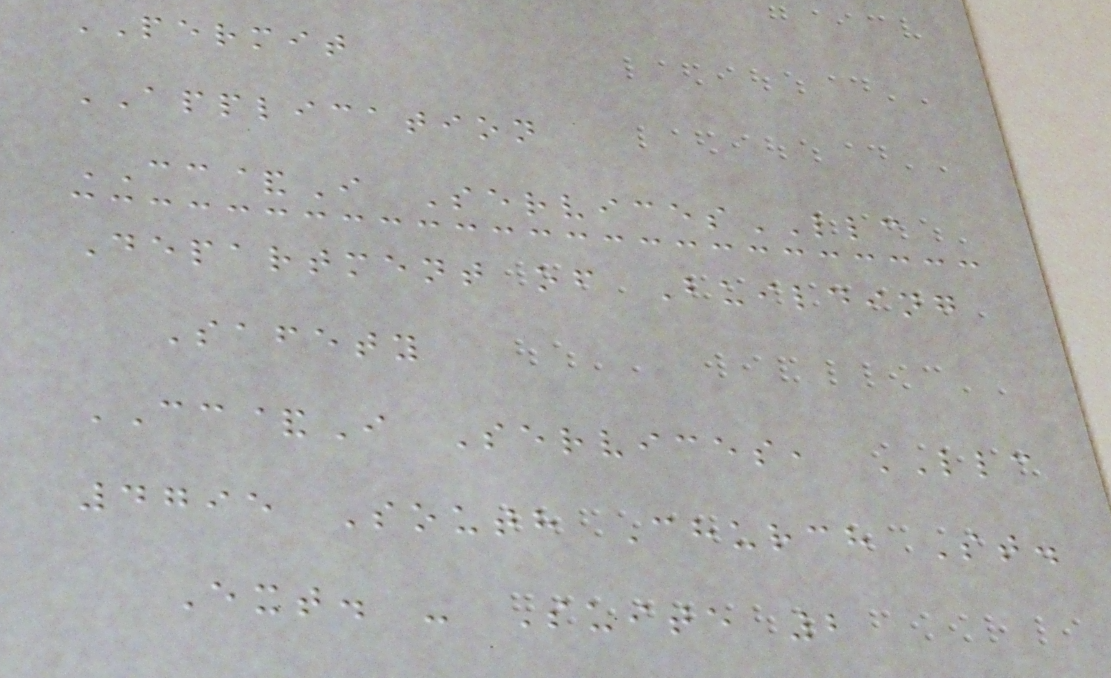PERMIT
APPLICATION
CC&I ServicesLLC
Department of Building
Safety
CC&I Services, LLC
4795 South Church St.
Ext. - Suite 2
